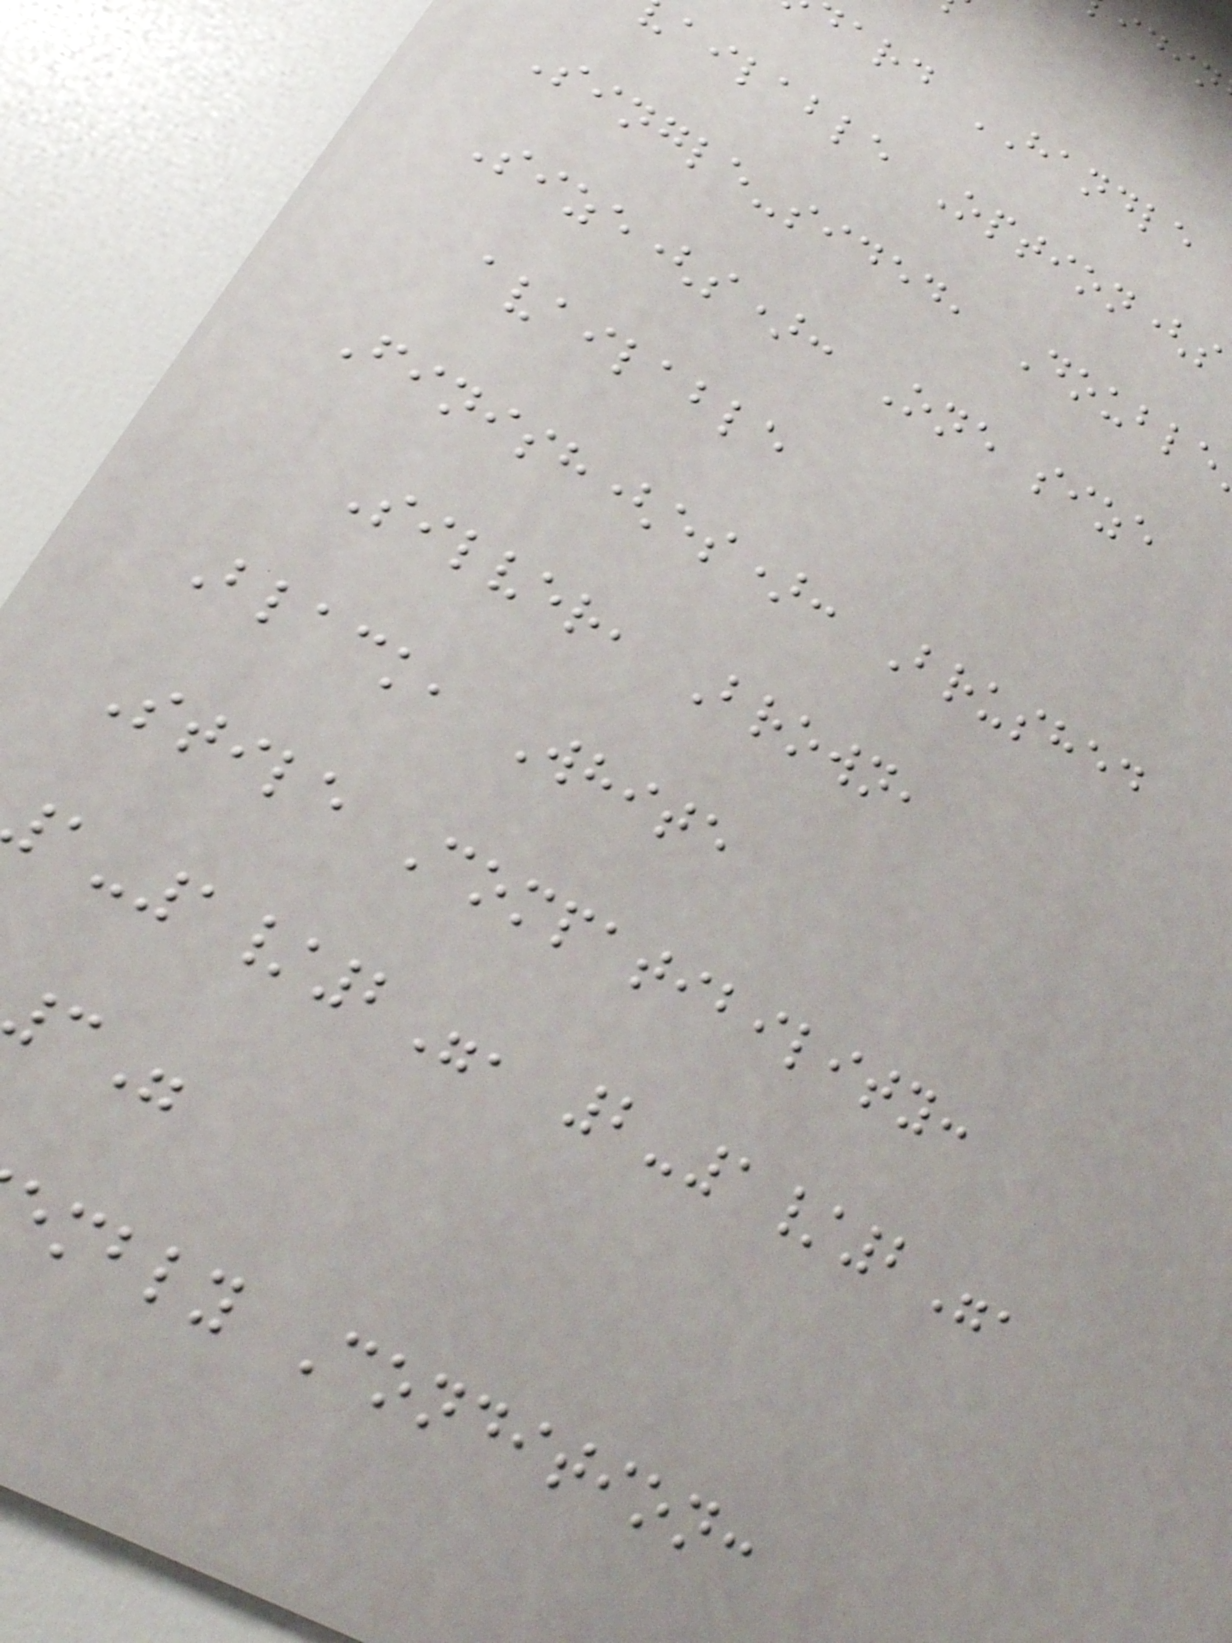ard HANDLE
ailable Option(s
Single-sided, Double
Size(s): One size
available
Finish(es): Brushed
Silver, Brown,
Black, White
Stile Compatibility:
-1/2", 2-1/2",
mbly Condition:
